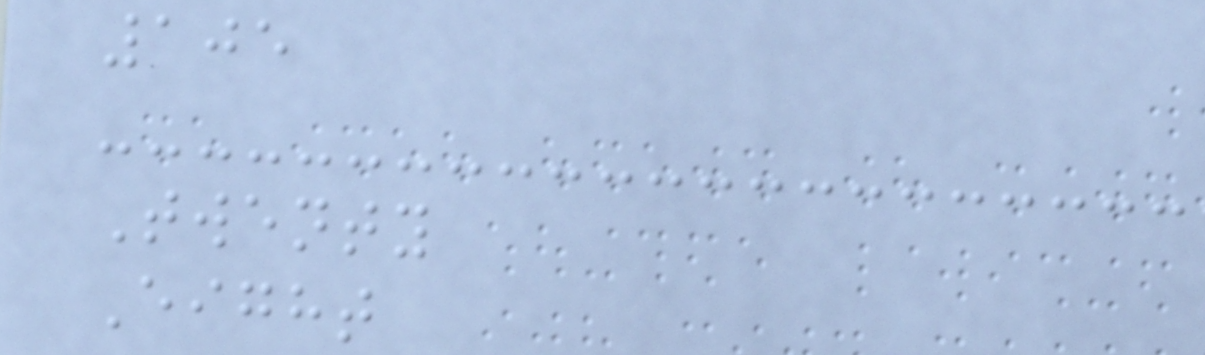105
Twenty
Eight
